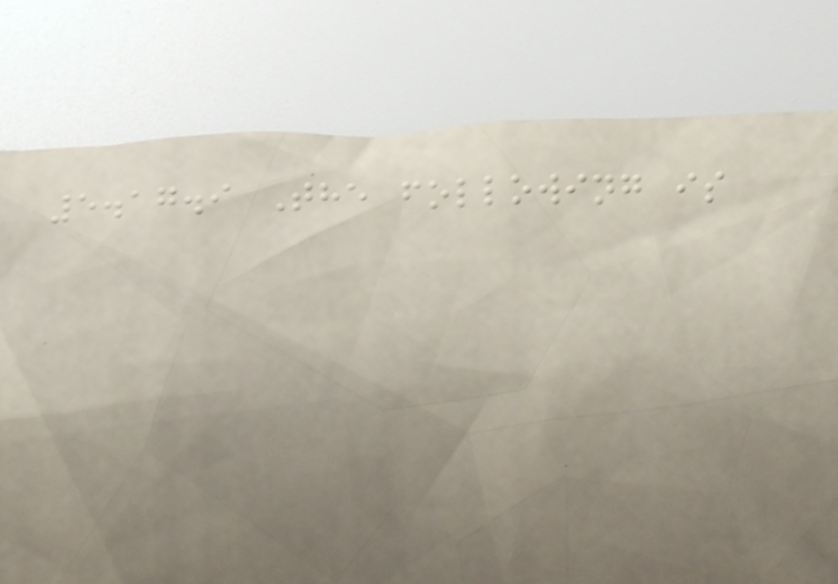5.17.9 The following is
